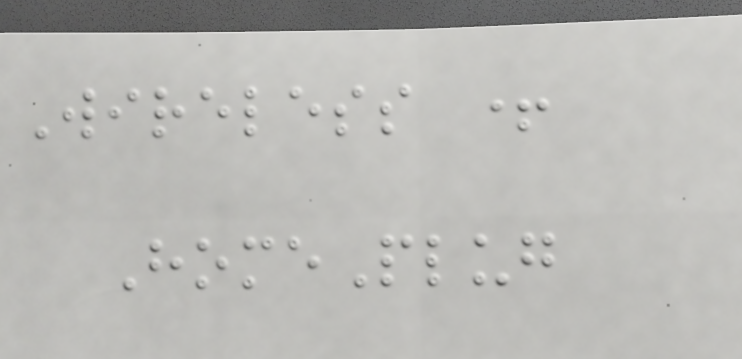Wireless +
HomePlug
